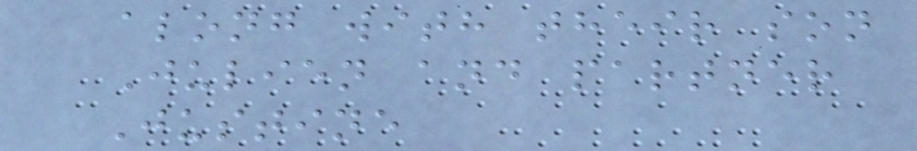along with their son
Julien and partner
Justine
